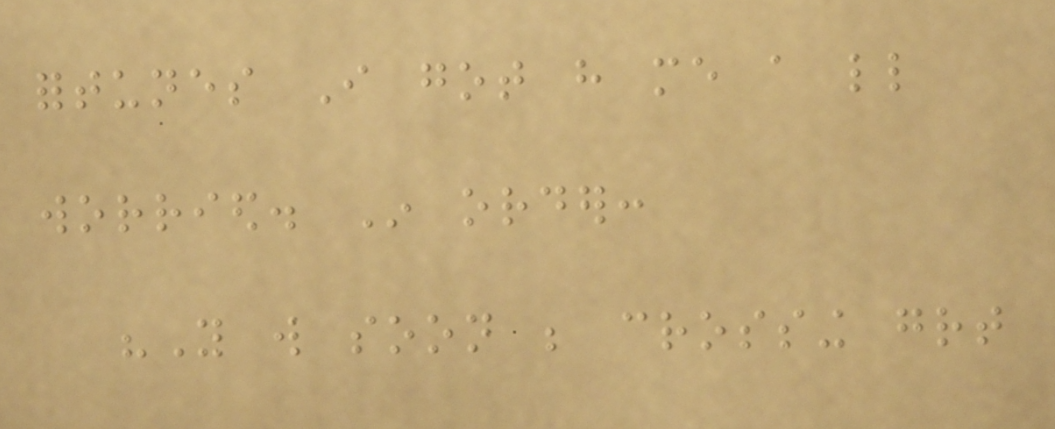fortunes I got have me a little
worried. In order:
"You will soon be crossing great
